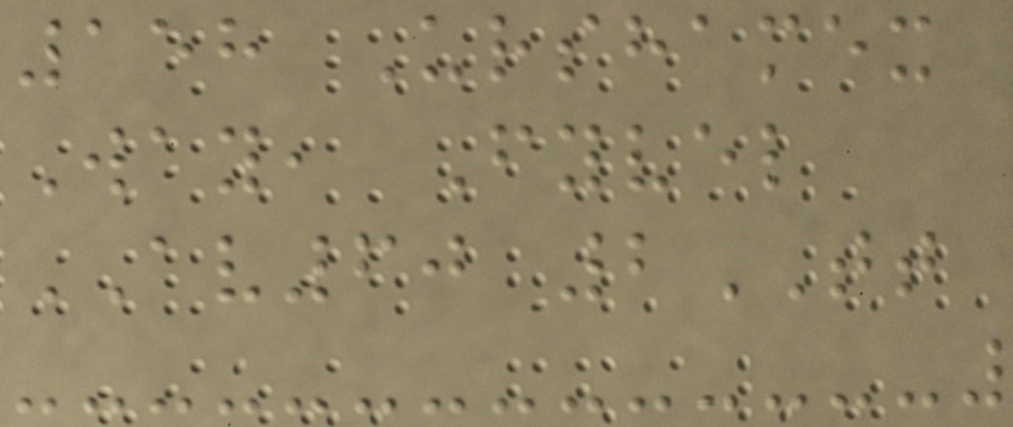158 Urshamex
Way, Fyvel
AV60 2TT
